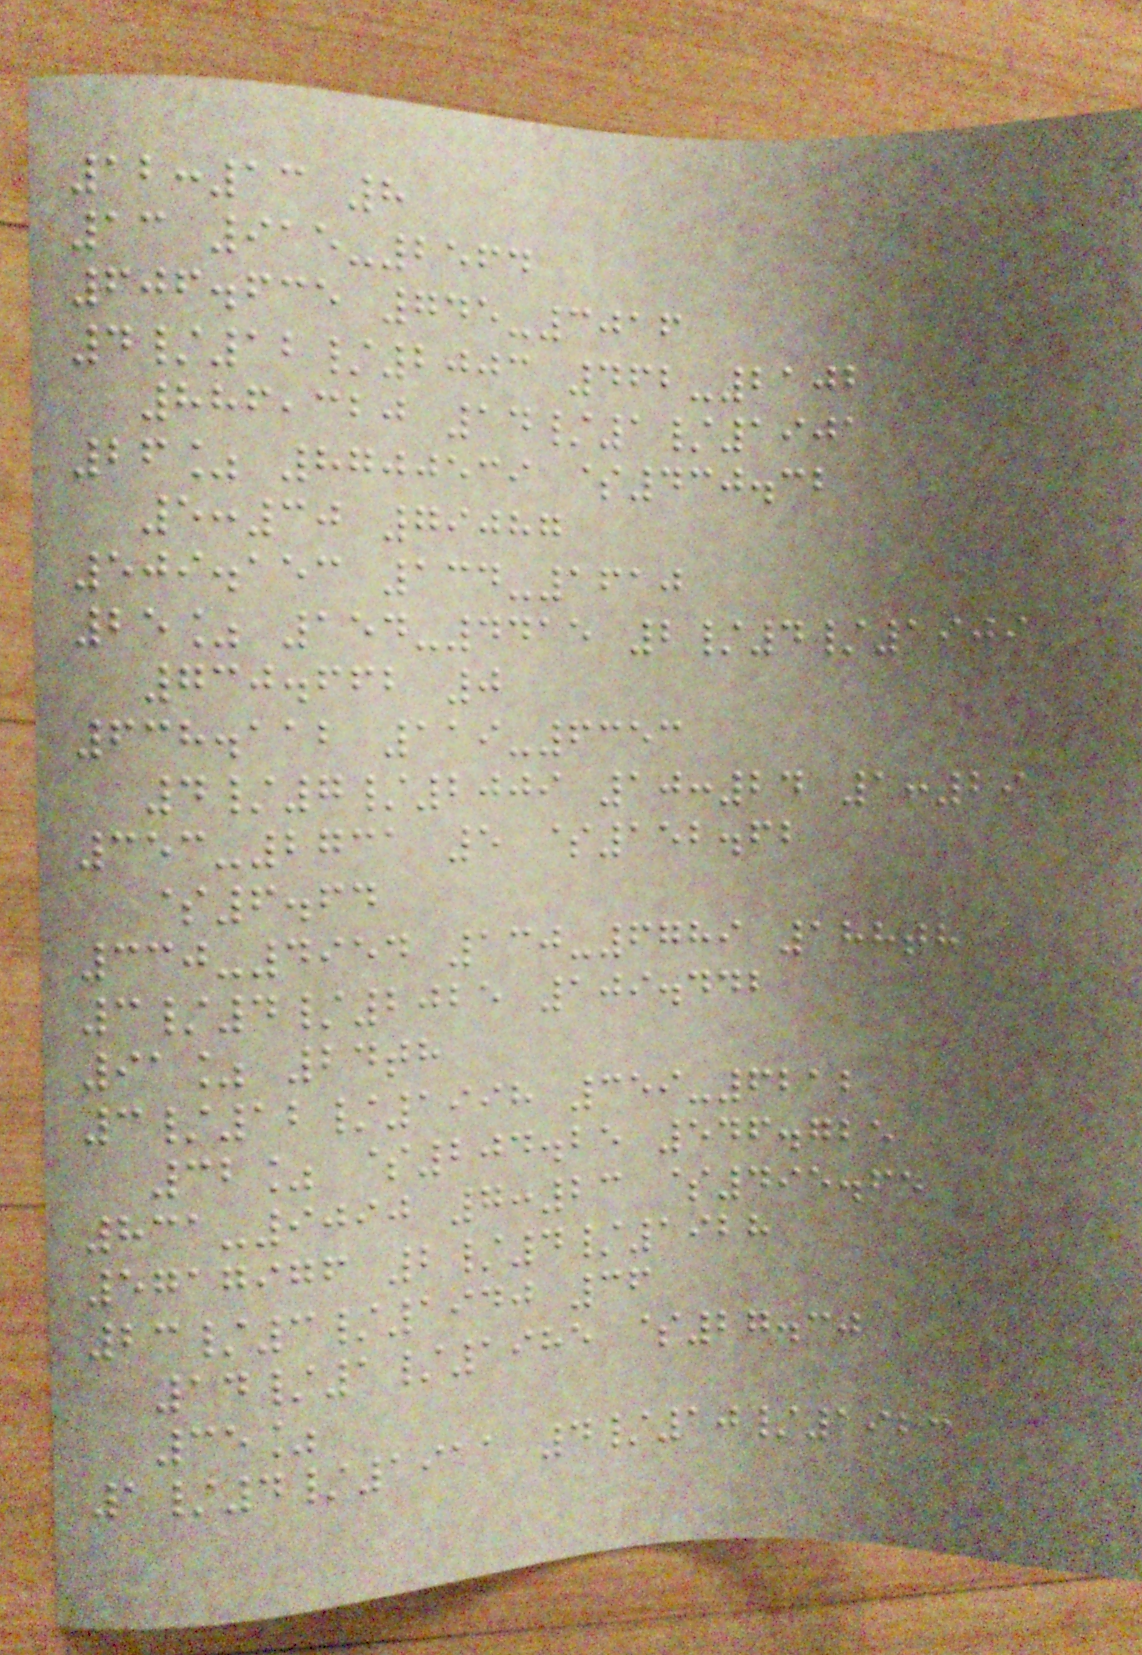12:13 8
13 915-2564
606.635 745-3016
4/12/2003 462-2102
886,320 14/1/1901
26% 8700539 $430.32
5:30 79087
509.153 134-1610
25% 154-4415 2/4/1909
730.662 0
638.112 119-6353
4/7/2009 10:24 1:29
353-2731 5 $152.62
$6.64
330-4954 130-6789 188th
3/4/2025 109.442
91% 24th
3/12/1998 359-6212
32% $204.25 546.725
831-9090 7:23 $495.65
5717976 2/4/1928
23/3/1940 36
14/1/1985 $27.30
35%
1/4/1911 4/10/1923
